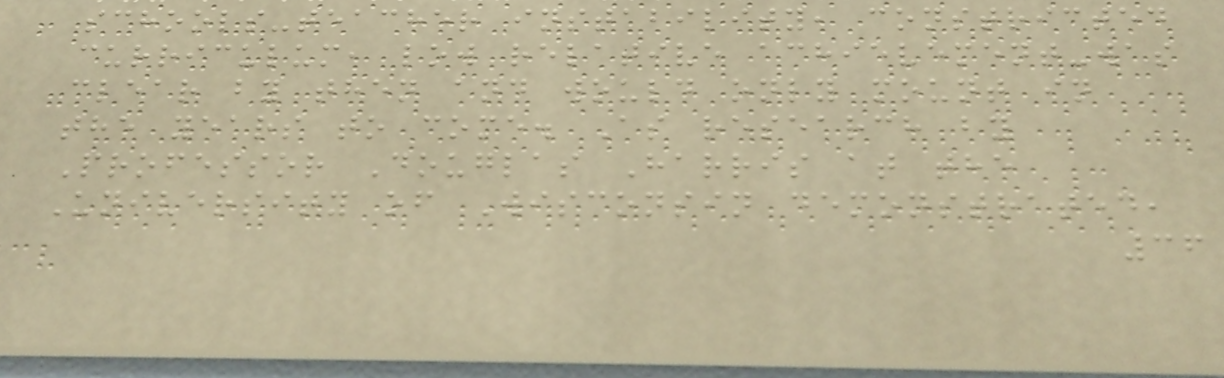schools-teacher instability, constricted
curriculum, low relative achievement-was
clear by then and would only mount in
the years to come. As research by
Professor Douglas Harris at the
University of Wisconsin demonstrated,
36
